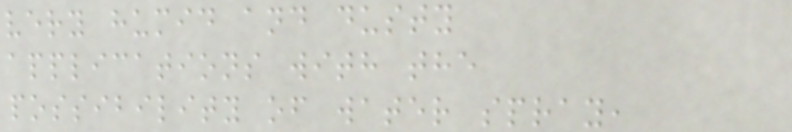very humid and dusty
applications with the
possibility of water spray,
